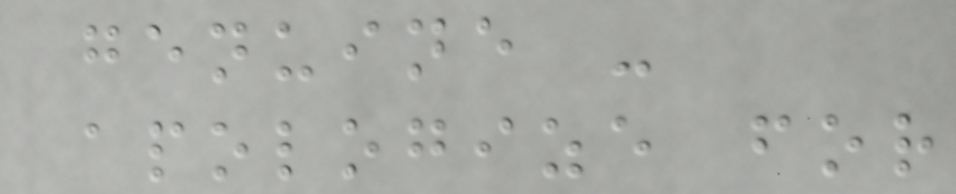genuine -
apologize for
